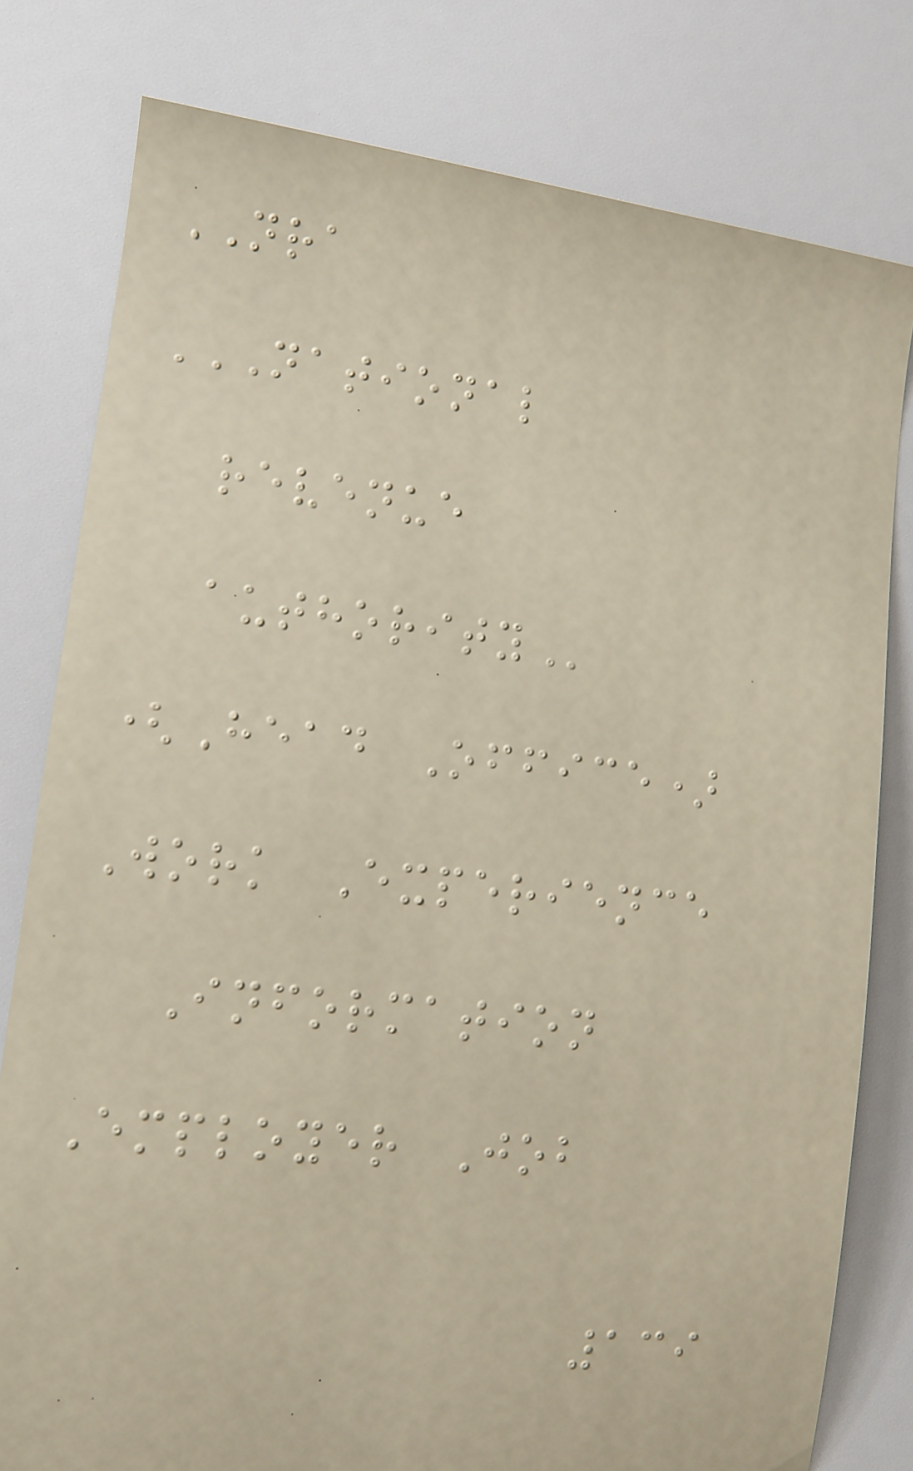NRA
NATIONAL
REVENUE
AUTHORITY
(Head Office)
Work Experience
Information
Employer Job
139
